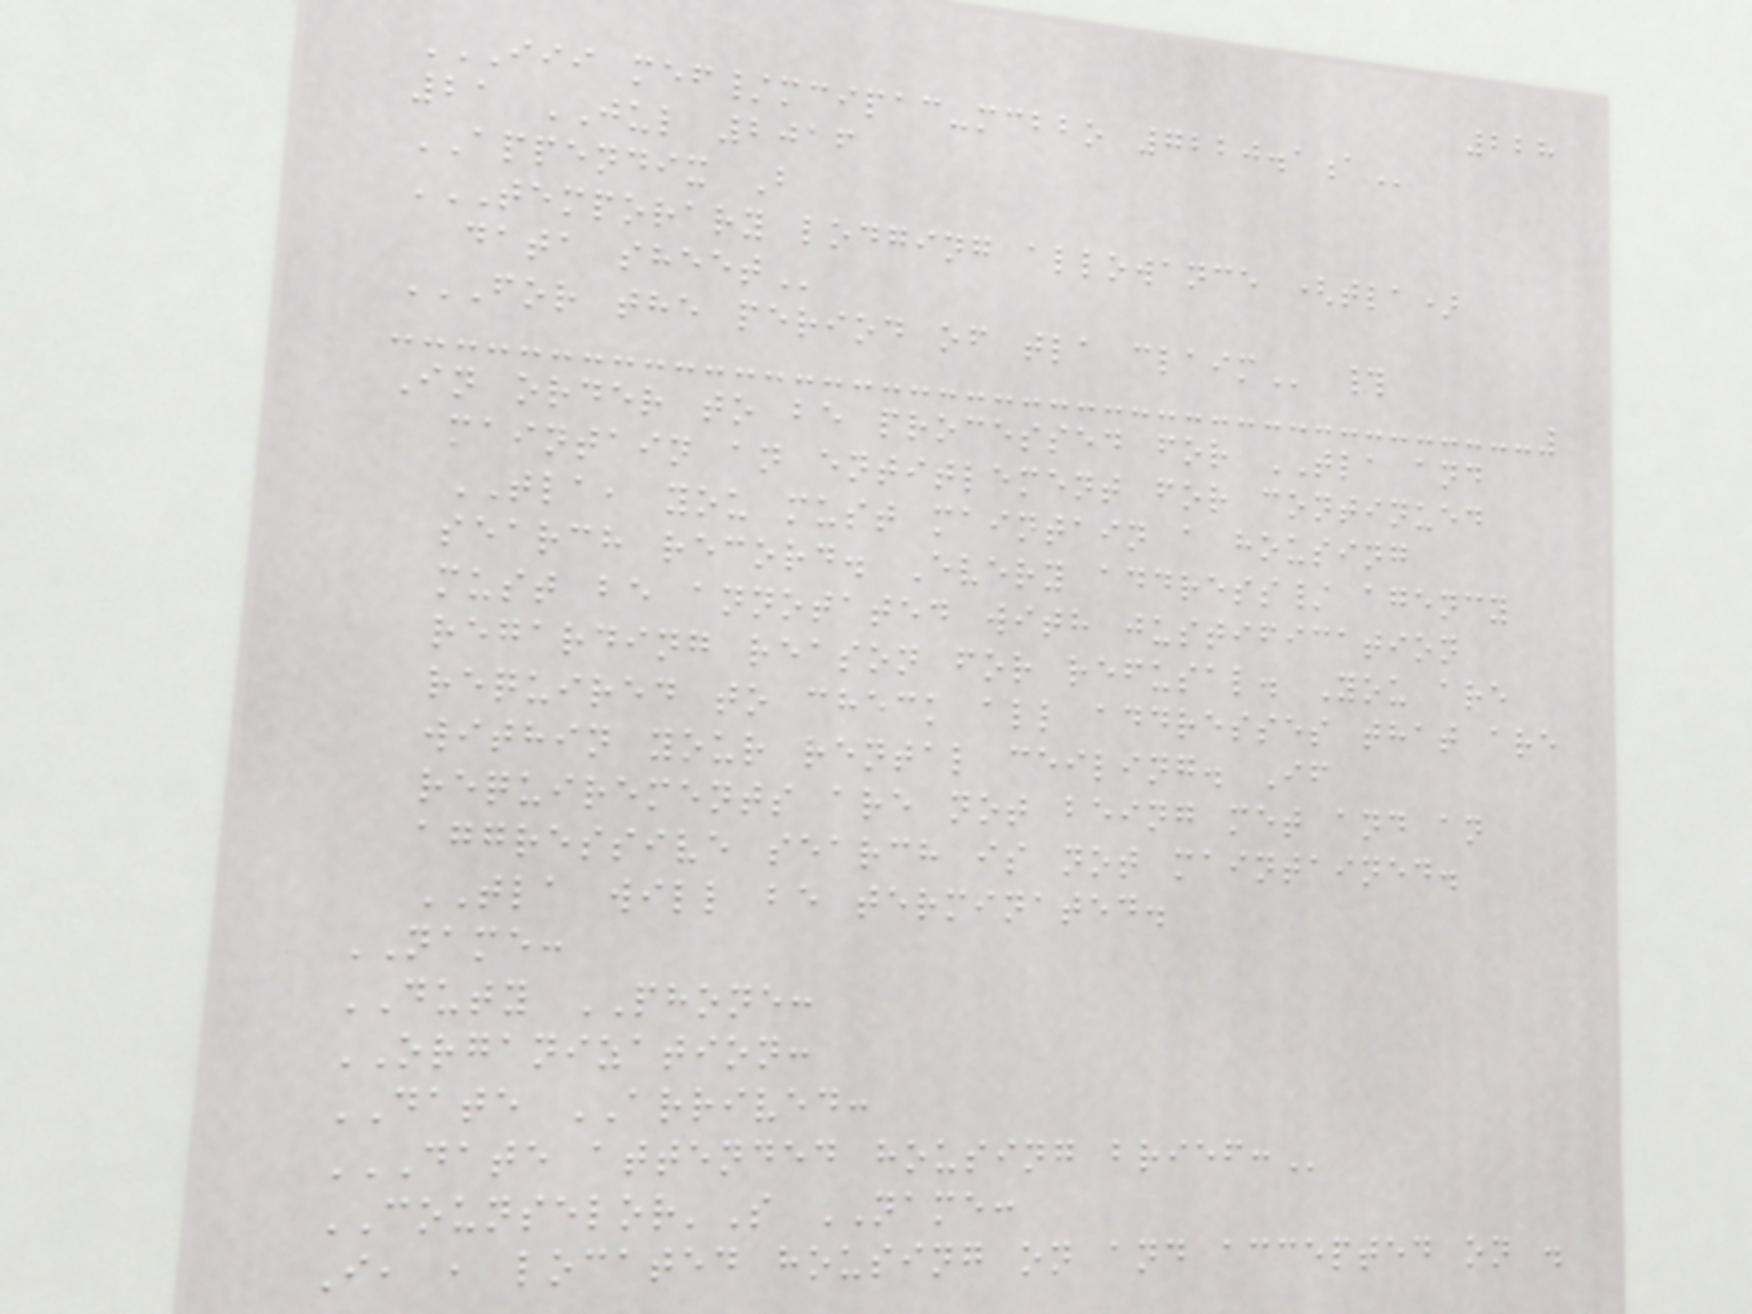228
III MEF/MCIPAC-MCBBO 7220.1A
21 JUL 2016
APPENDIX B
TEMPORARY LODGING ALLOWANCE (TLA)
DATA SHEET
FOR THE PERIOD OF TLA CLAIM #
In order to be processed for TLA and
maintain an entitlement for continued
TLA, you must maintain a housing
search record. Every address/ agency
must be annotated with justification
regarding reason for refusal. You are
required to check all addresses that are
within your rental ceiling. If
requirements are not being met and an
aggressive search is not maintained.
TLA will be terminated.
NAME:
DUTY PHONE:
ORGANIZATION:
DATE ARRIVED:
DATE ATTENDED HOUSING BRIEF:
COUNSELOR'S NAME:
I, , located housing on and accepted on .
